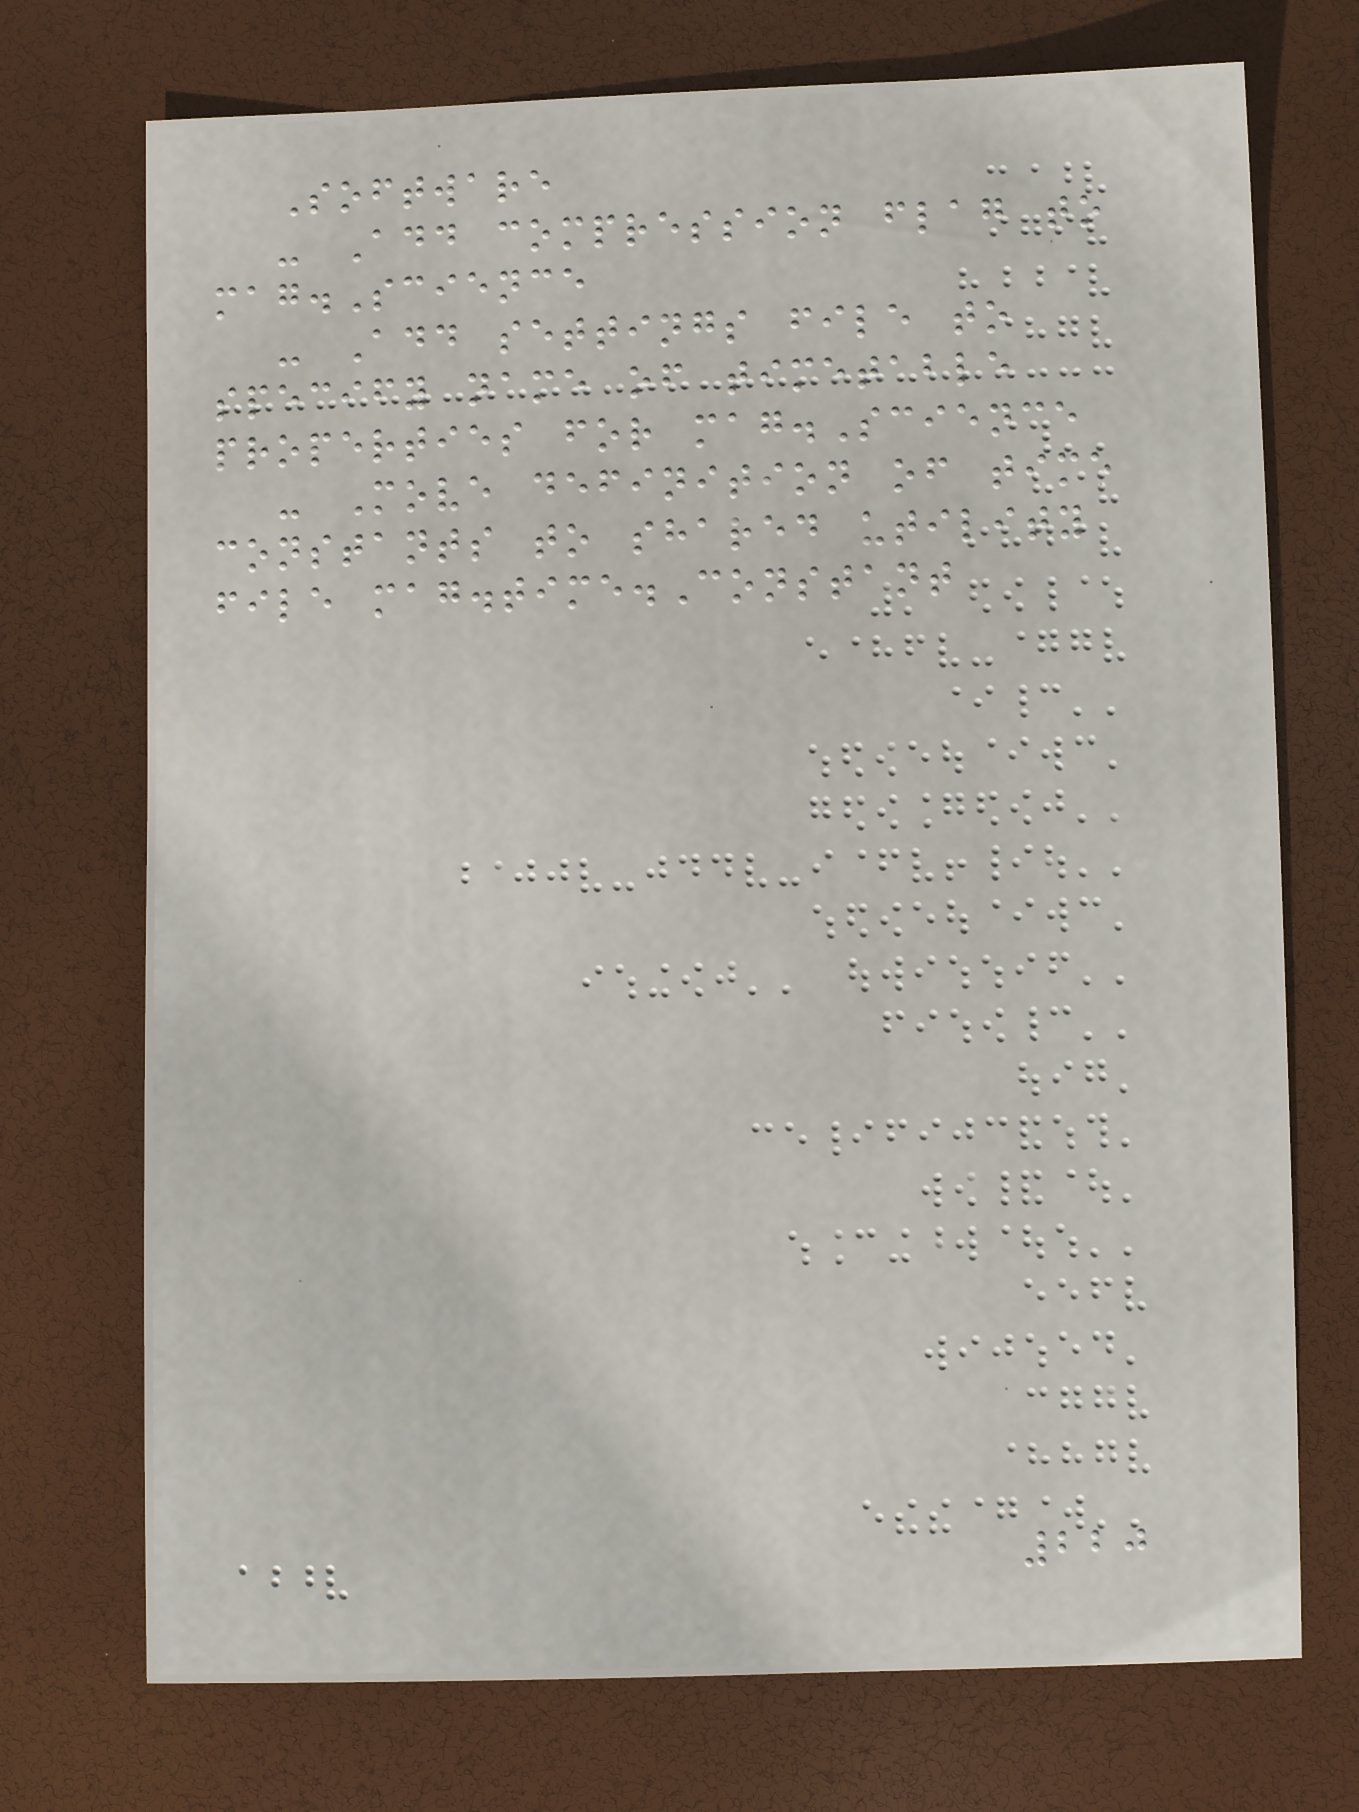Software
- Add compression flag to
mag.Science
- Add settings file to
specify name of timetable
properties for mag.Science
- Move definition of time
constants to shared utility
file mag.time.Constant
220
